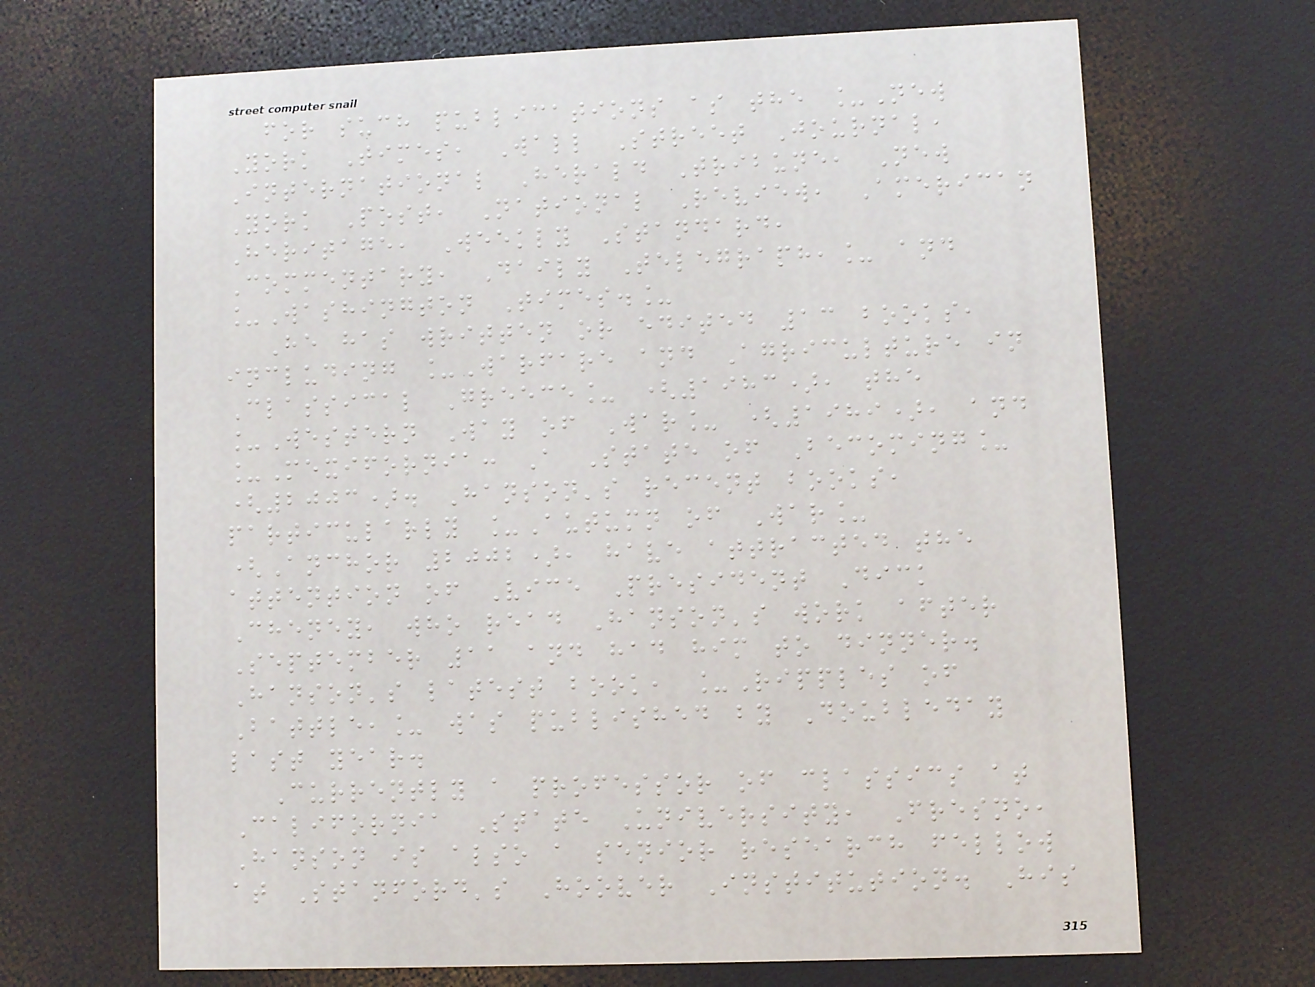for such publications as the _New
York Times, Wall Street Journal,
International Herald Tribune, New
York Post, National Review, American
Heritage, Weekly Standard,
Commentary, Daily Telegraph,_ and
_Washington Times._
He has written or edited 13 books,
including _Warfare and Agriculture in
Classical Greece_ (1983), the
_Western Way of War_ (1989), and
_Mexifornia: A State of Becoming_
(2003). Hanson's recent books,
particularly _Autumn of War_
(Anchor 2002), have attracted the
attention of Vice President Dick
Cheney, who read Hanson's work after
September 11 and had him to dinner.
Hanson's latest book, _Ripples of
Battle,_ was published by Doubleday
last year.
Currently a professor of classics at
California State University, Fresno,
Hanson is also a senior research fellow
at Stanford's Hoover Institution. His
